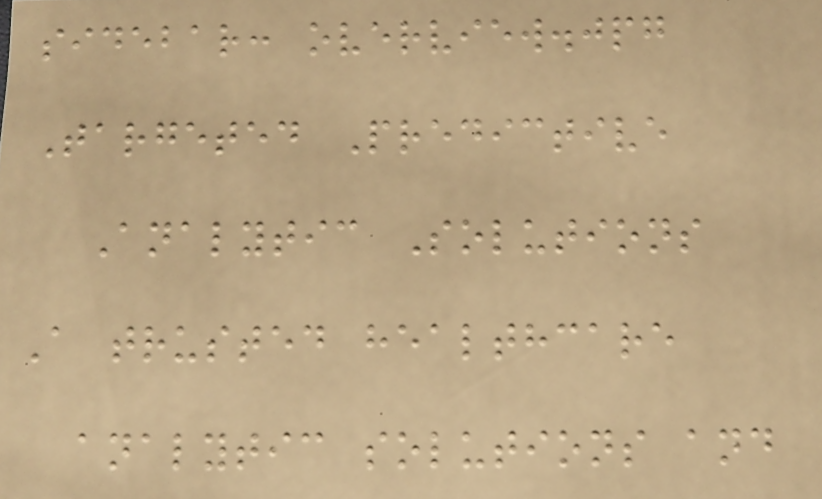sidebar: overview.jpg
Targeted Predictive
Analytic Solutions
A trusted healthcare
analytic solutions and
